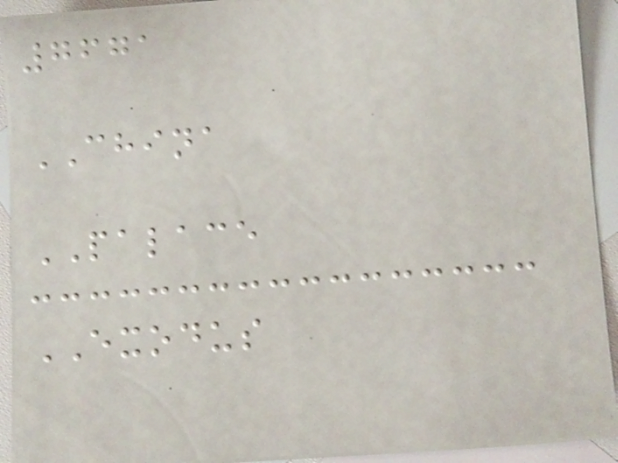7671
CHINA
PALACE
EXODUS
